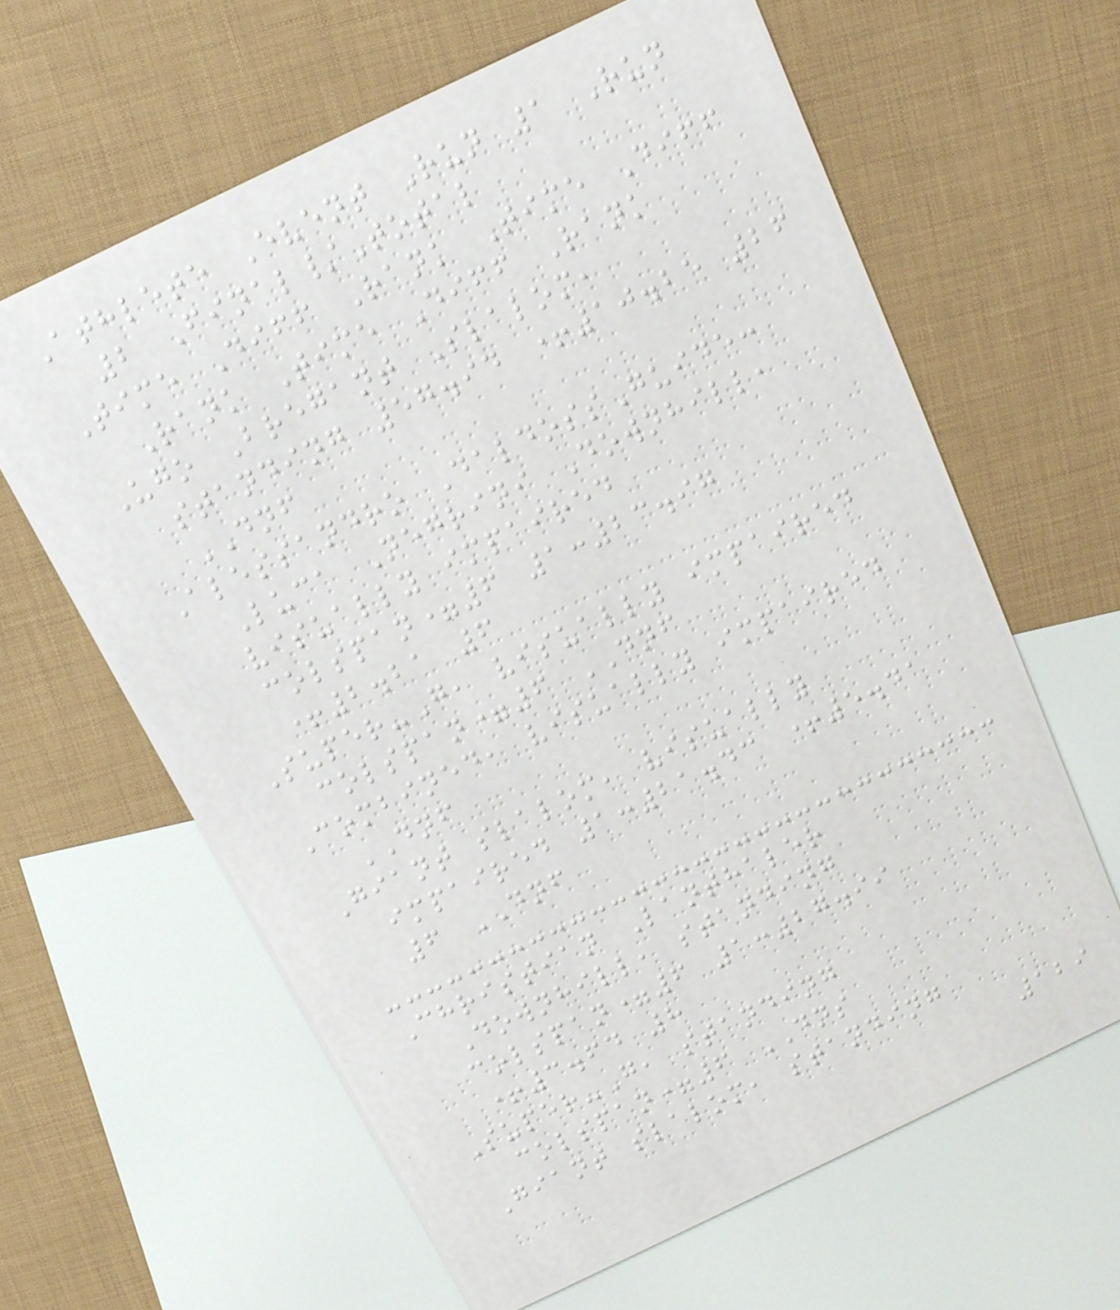Athlete Event Run 1 Run
2 Final/Total
Time Diff Rank Time Diff
Rank Time Diff Rank
Ugo Bregant Slalom,
standing 57.94 +10.25 26
DNF
Alessandro DaldossGuide:
Luca Negrini Downhill,
visually impaired
colspan=6 1:23.97
+2.21 6
Super-G, visually impaired
colspan=6 DNF
Combined, visually impaired
DNF
Giant slalom, visually
impaired 1:21.43 +5.41
6 DNF
Christian Lanthaler
Downhill, standing
colspan=6 1:27.99
+3.64 8
Super-G, standing
colspan=6 DNS
Giant slalom, standing
129
